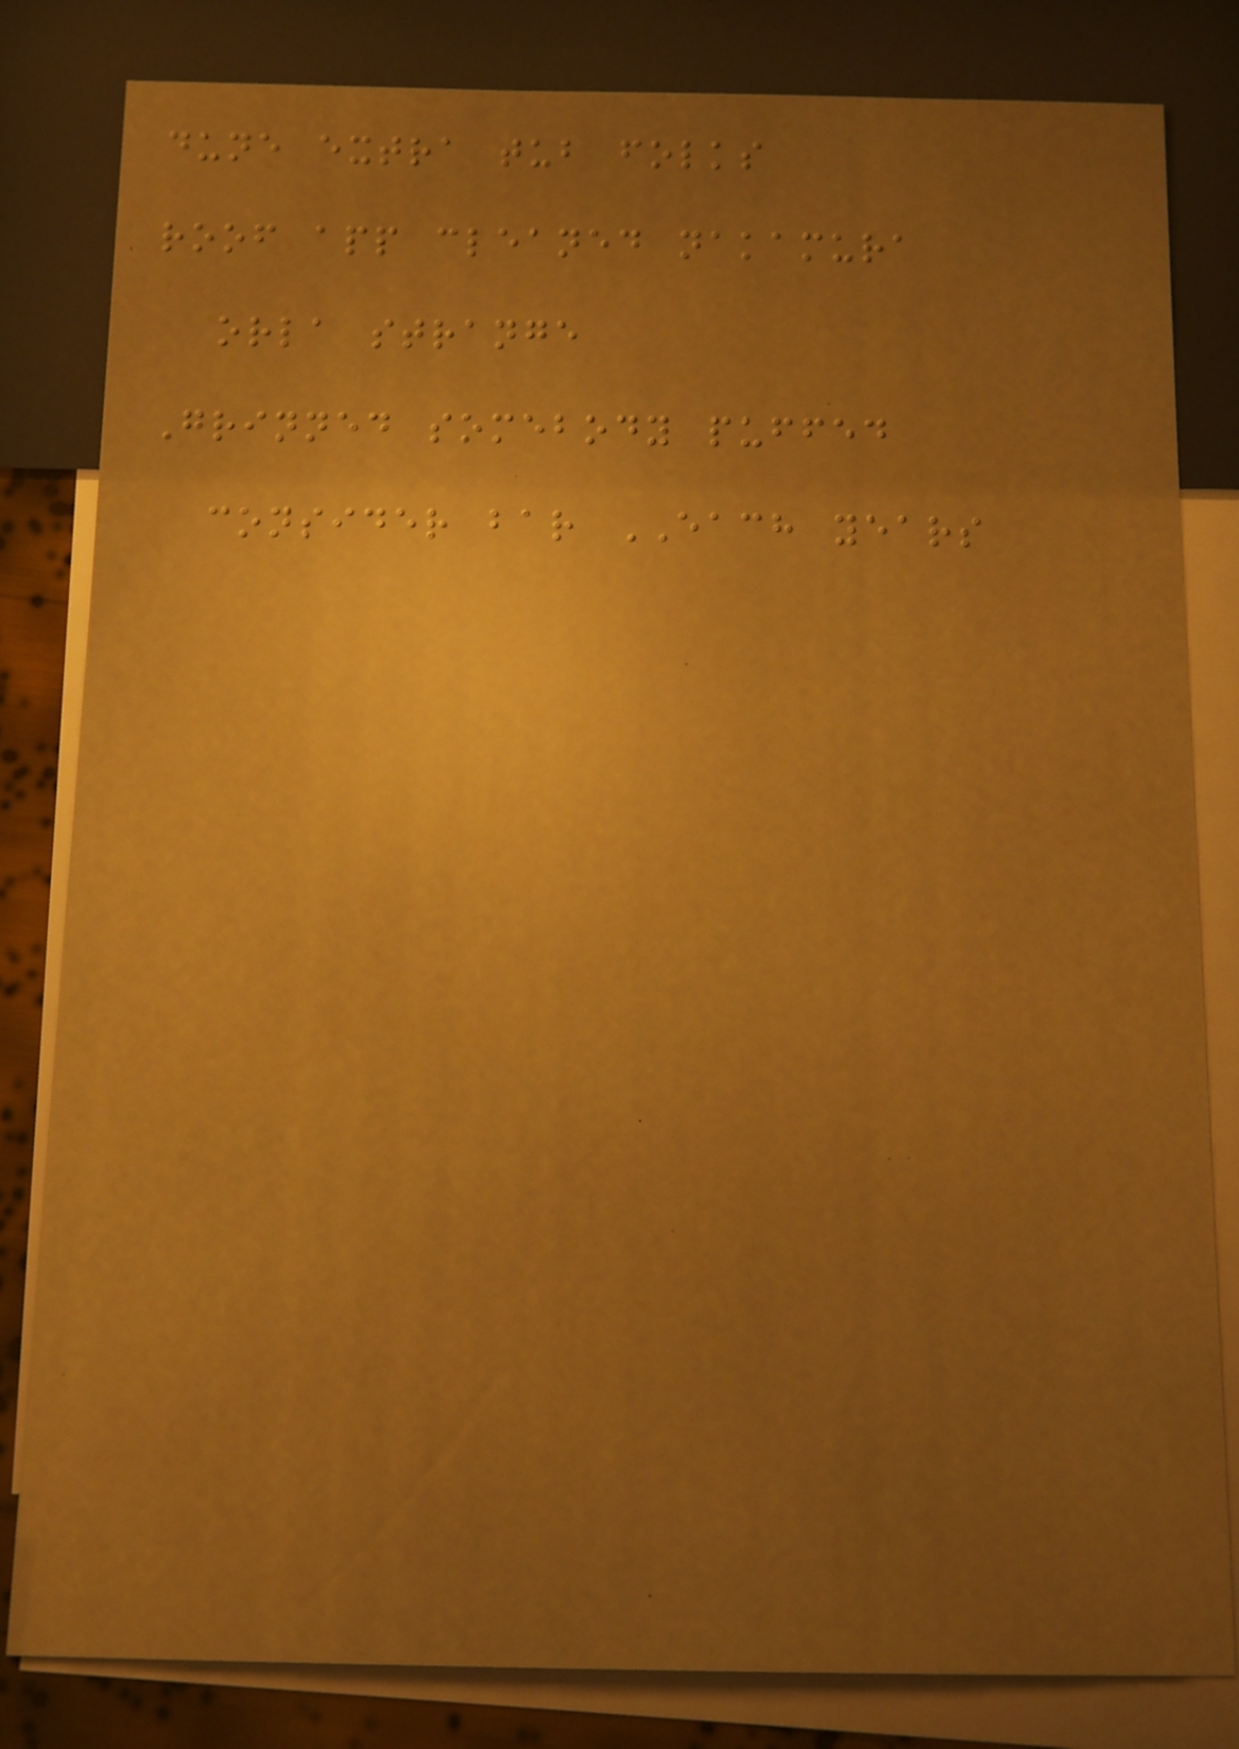dune extra tub folks
roof app cleaned nakamura
orla strange
Grinned somebody puffed
consider bar EACH years
